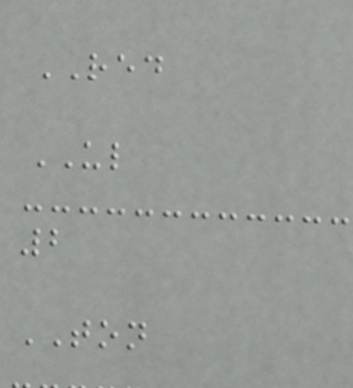RED
UL
2
TON
